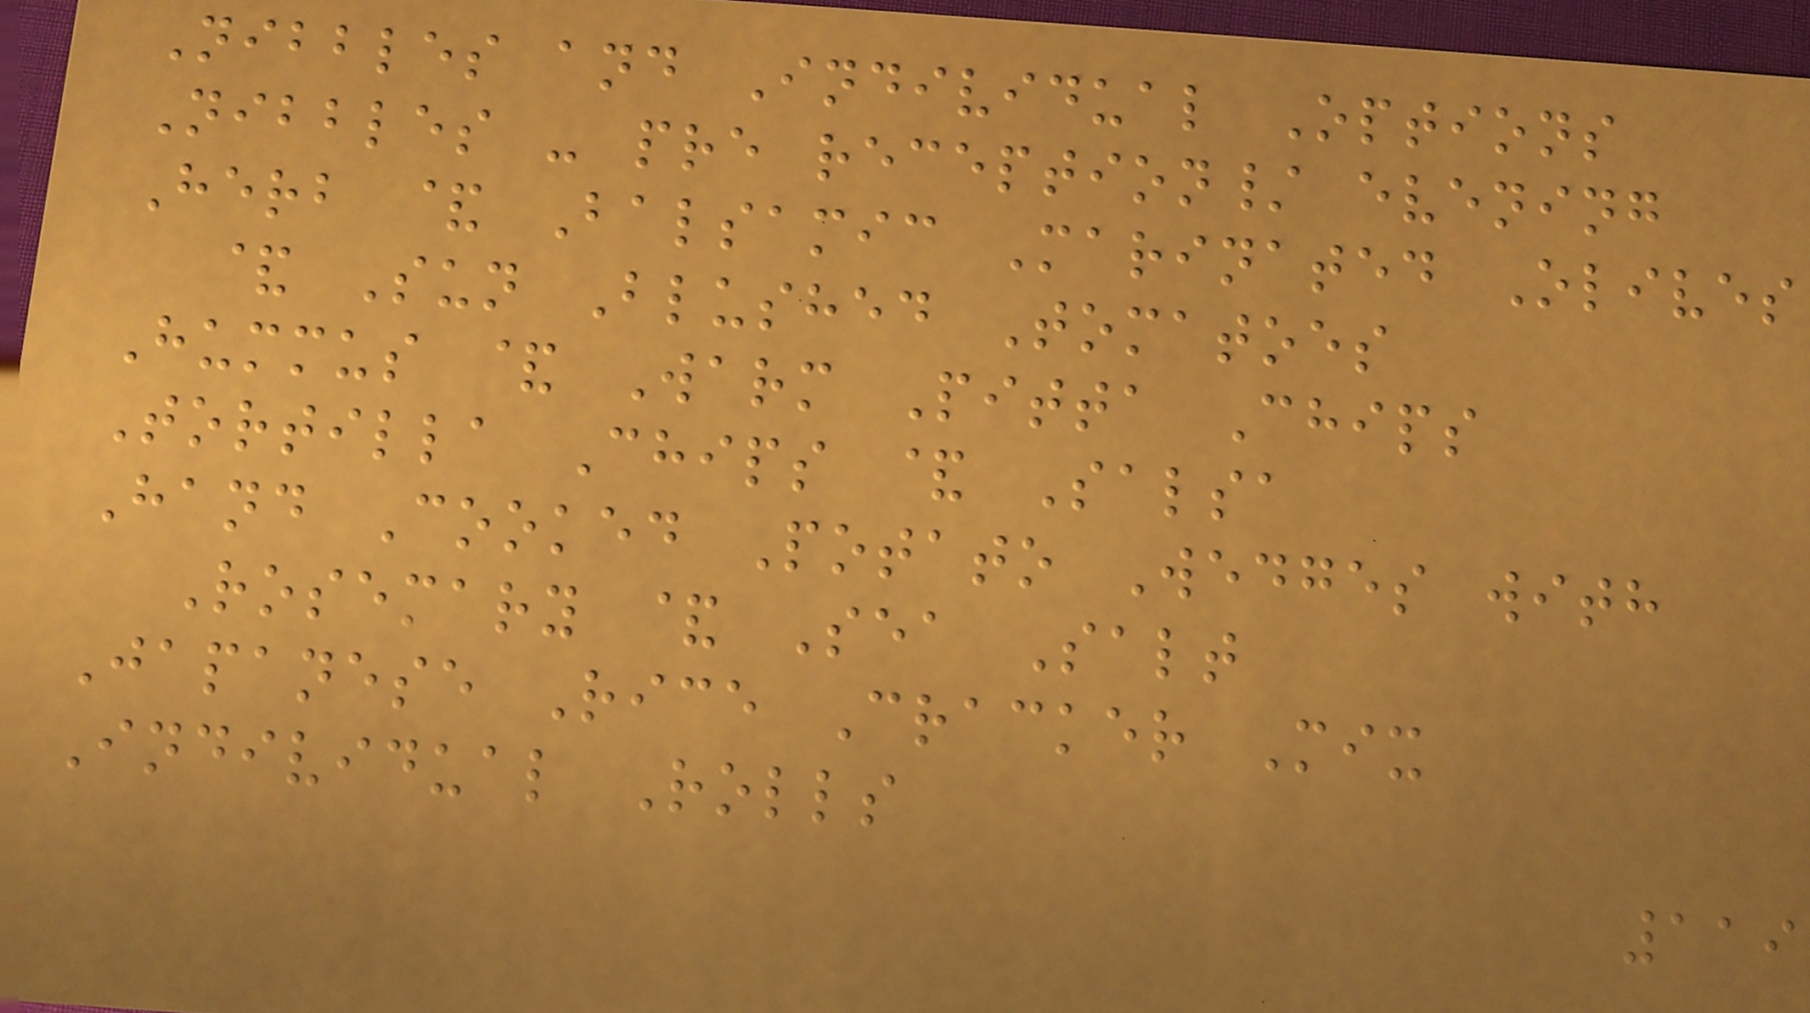Nibbles and Individual Options
Nibbles - pre reception/ evening
Herb & Balsamic Marinated Olives
& Sun Blushed Tomatoes
Hummus & Warm Pitta Chips
Tortilla Chips & Salsa
Hand Cooked Potato Wedges with
Rosemary & Sea Salt
Japanese Rice Cracker Mix
Individual Rolls
119
